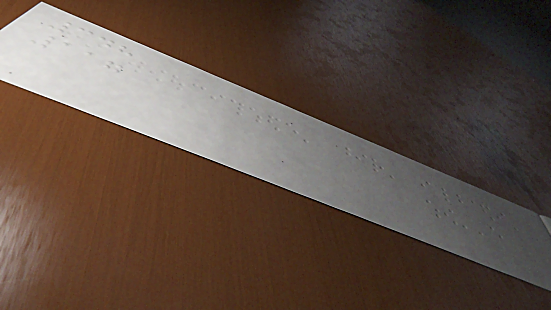348
117
